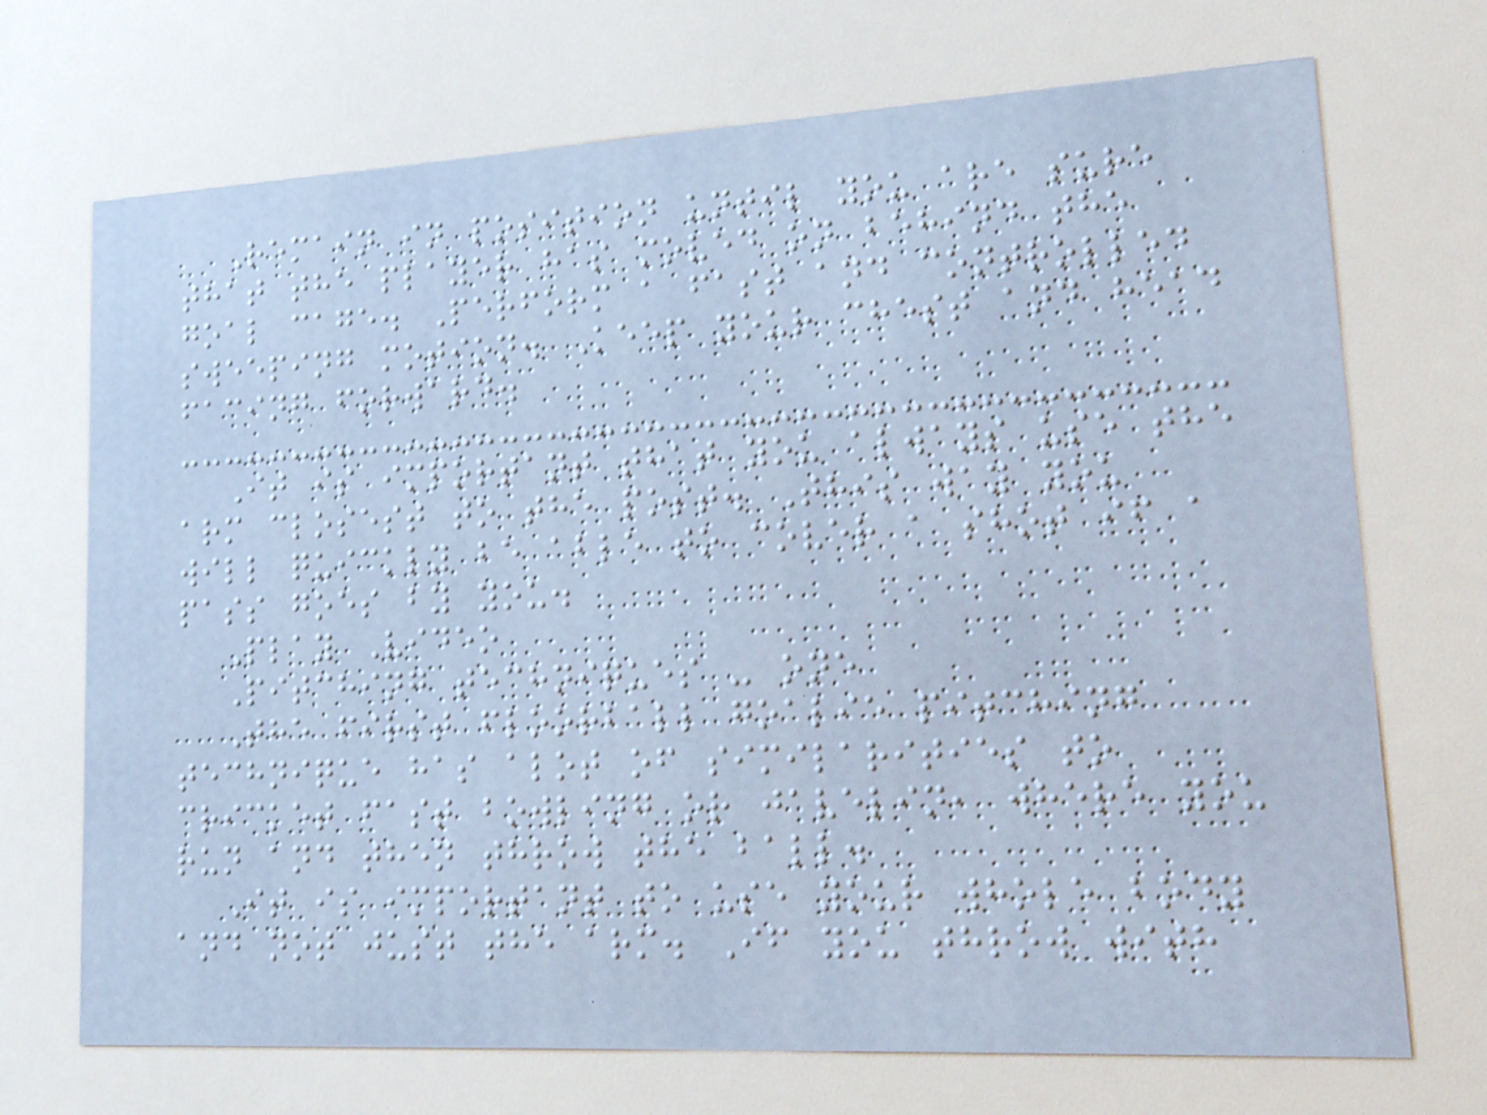Remain in position until you are sure
that the player has moved on behind the
goal cage. Perform a fast and controlled
sweeping motion. Keep your chest and head
facing forward.
It is important that you always use the
arm closest to the post. This way you
will quickly be able to cover a shot if a
pass goes by you.
Play Video
Pitching techniques - one
The first floorball goalie pitching
technique has alot of similarities to
cricket fast bowling or javelin, where you
run and then throw the ball.
It is important to use your whole body
and not just the arm. If you throw with
